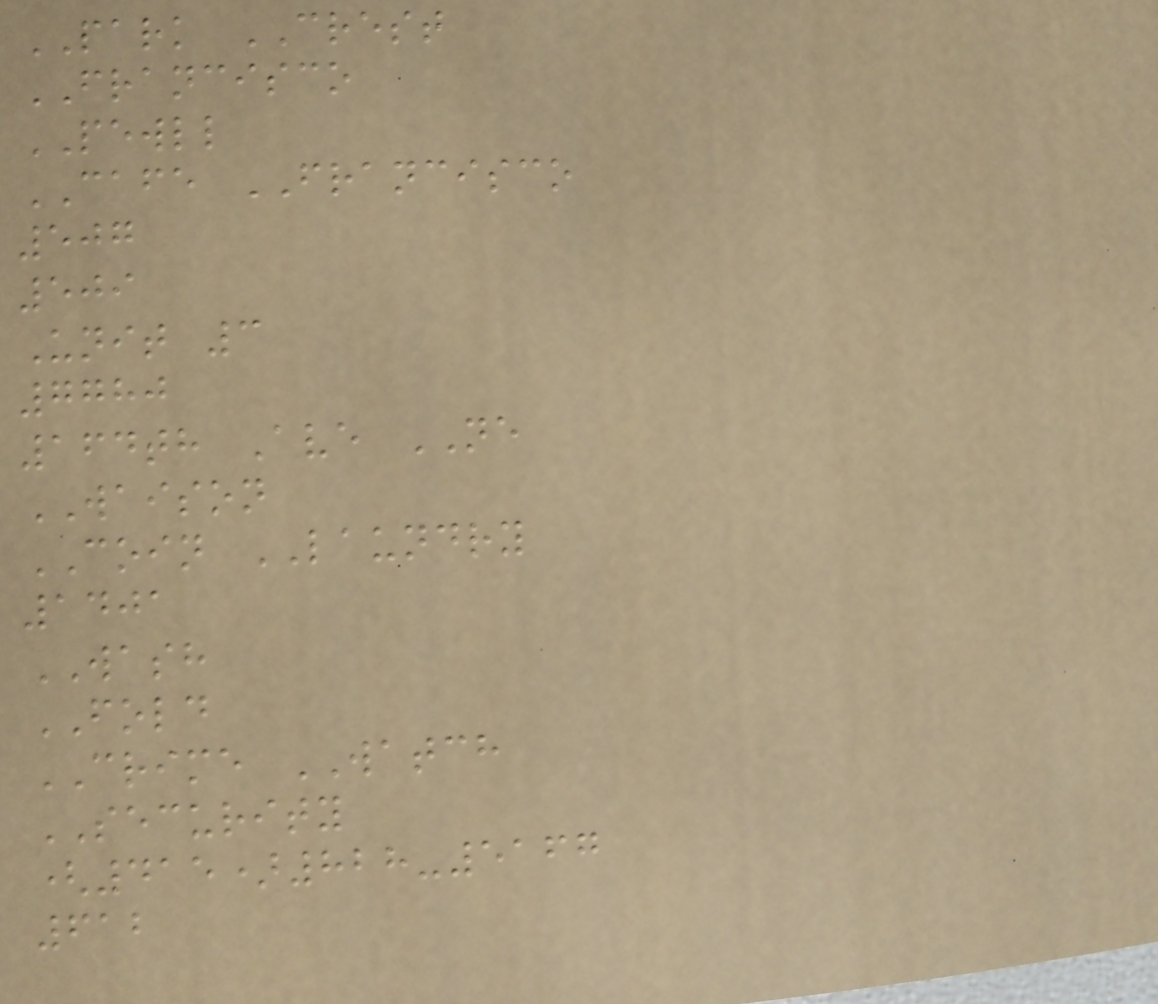PARK CREST
FRANCISCO
PEWLL
CAFE FRANCISCO
507
509
Unit 3
7780
164th Ave NE
WAISON
COIN LAUNDRY
1401
WASH
FOLD
CRIME WATCH
SECURITY
(415)828-5167
612
